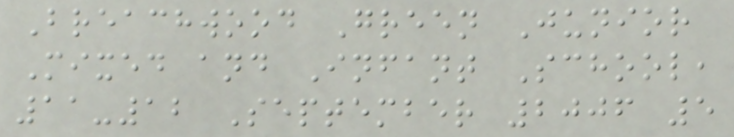Breachwood Green Junior
Mixed and Infant School,
11-12 September 2006 5
